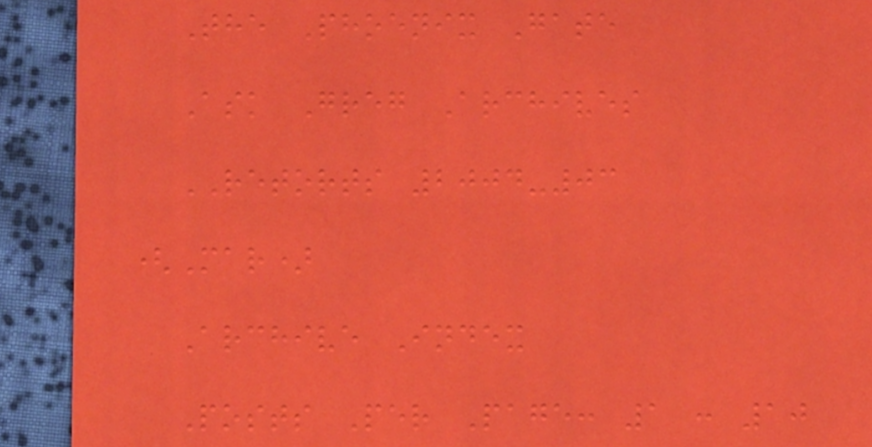The Phoenix Gate
Ask Greg Archives
RETORTS 2004-03
(Mar)
Archive Index
Posts Per Page: 1 : 10
